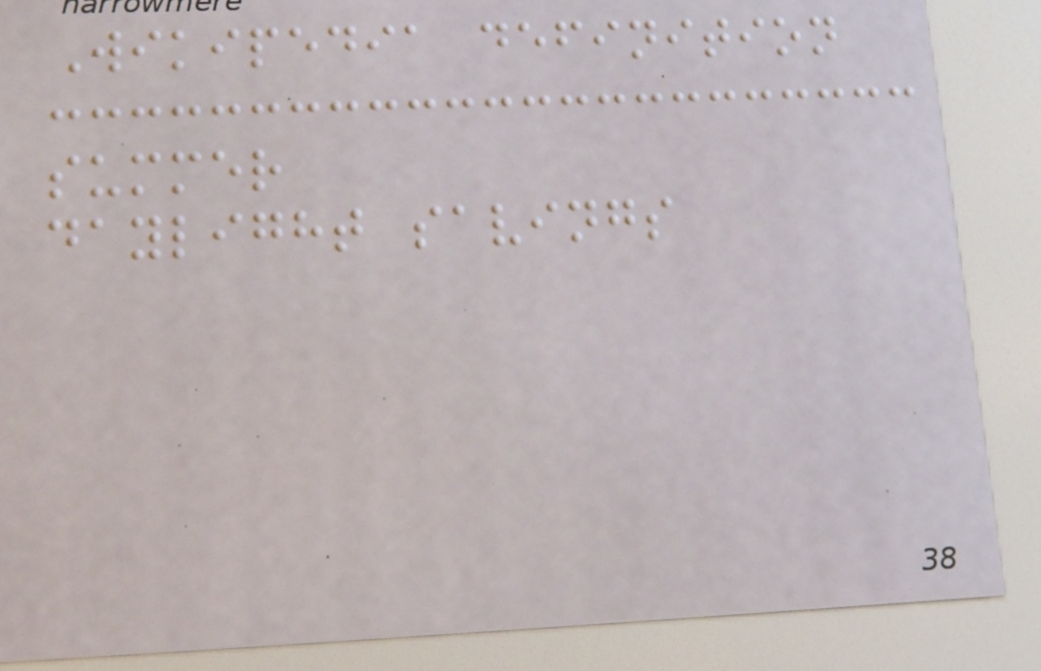Wikipedia definition
summer
daylight savings
